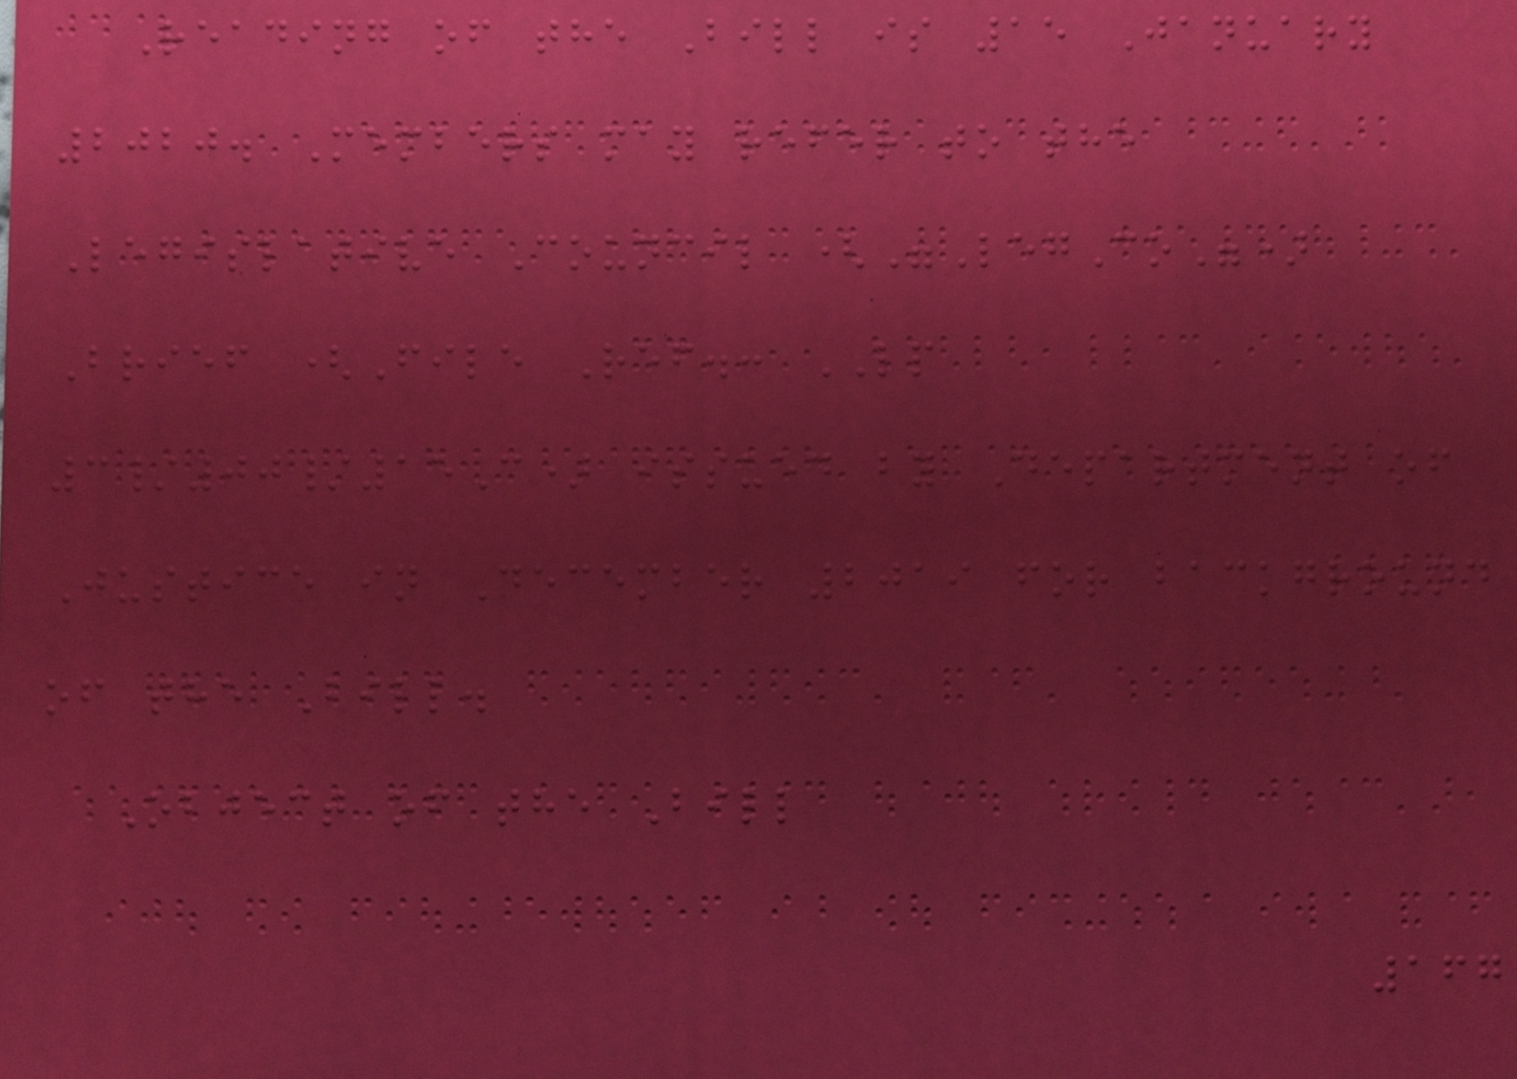Reading of the Bill is 15 January
2020. Members may refer to the
Legislative Council ("LegCo")
Brief (File Ref.: LP
3/00/15C) issued by Department of
Justice in December 2019 for background
of the Bill.
Object of the Bill
167
